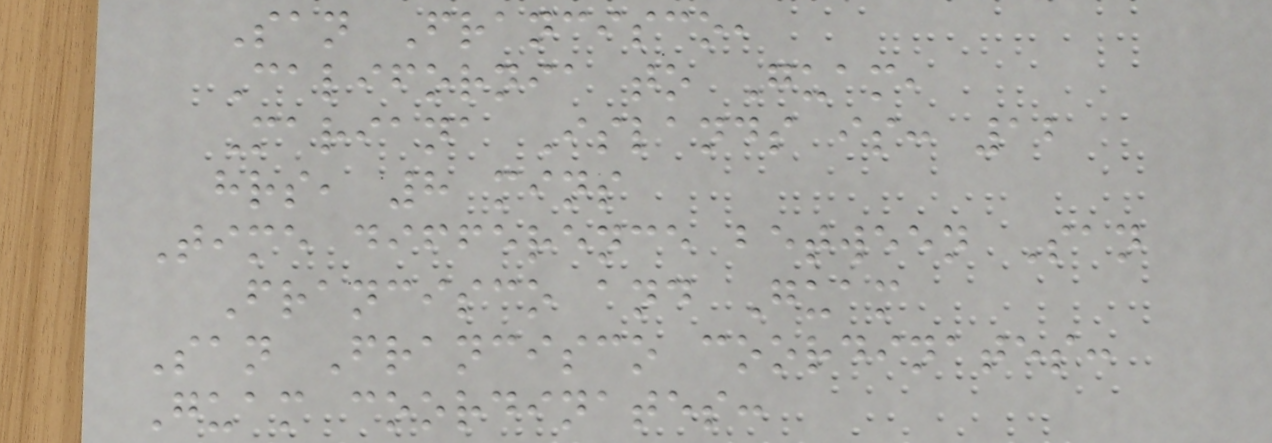San Francisco,
California to Guam,
Mariana Islands is: 12
hrs, 8 mins
Time difference between San
Francisco and Guam
San Francisco coordinates:
Guam coordinates:
